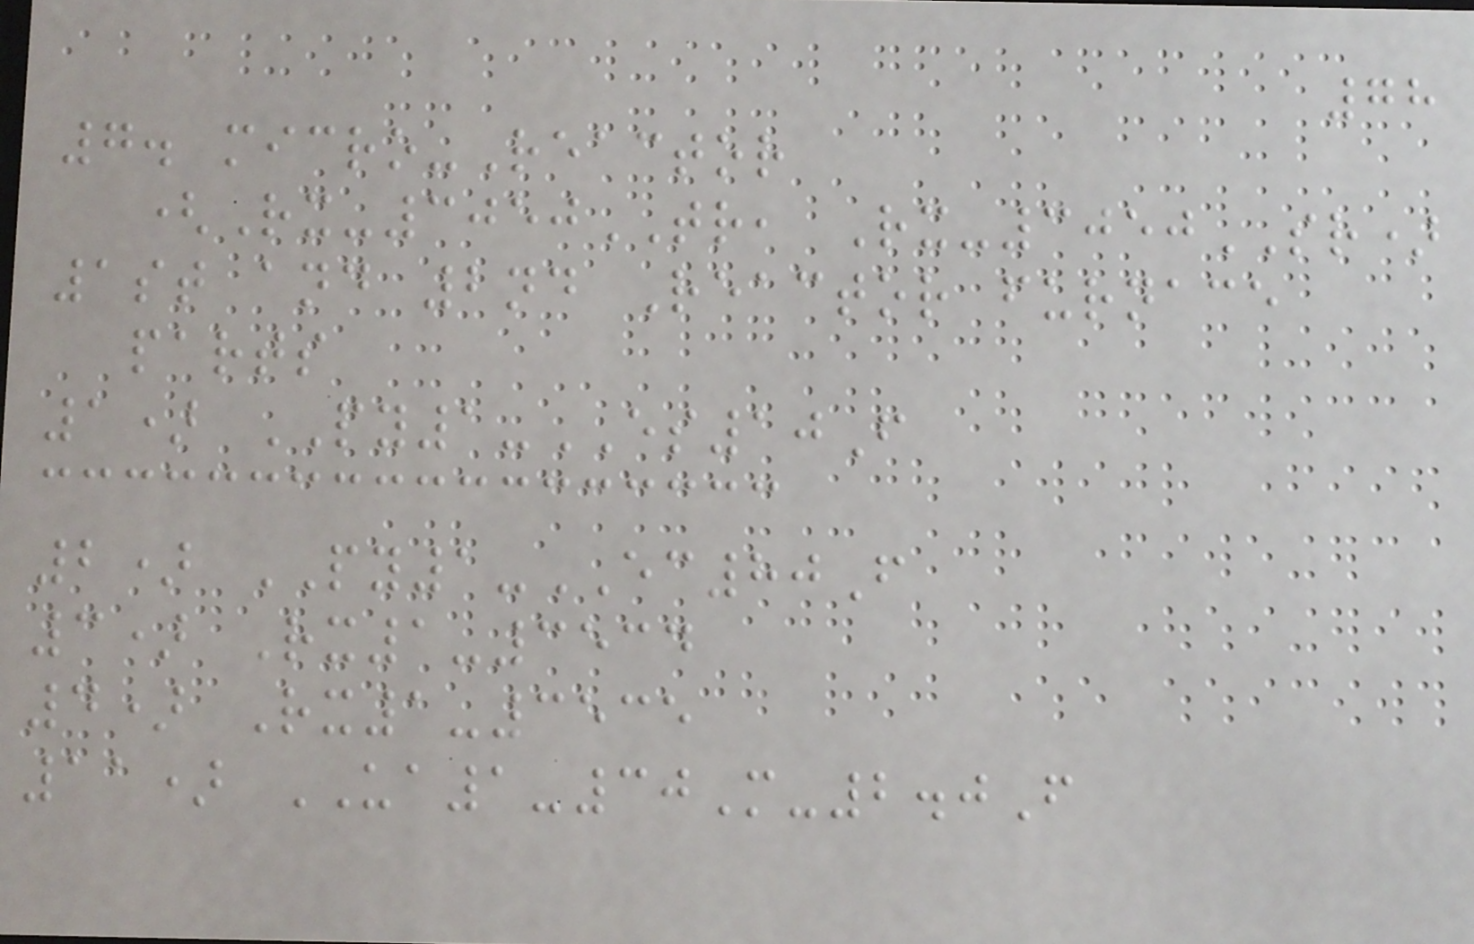78
7. micro-Reactor
(Rx-3050TR, Rx-3050SR)
1st and 2nd Reactor furnace
parts
1) PY1-ES10F
2) PY1-EC80F
3) Rx1-3534
4) Rx1-3535
11) UA1-30M-2.0F
